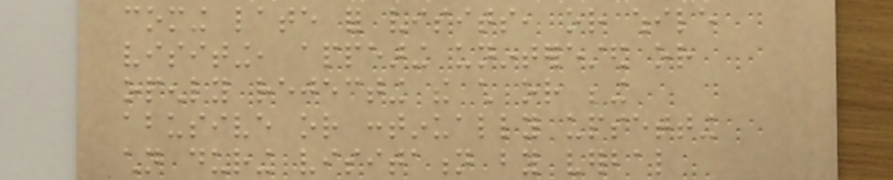coming late for visits, or while
visiting, appearing uninterested or
openly rejecting the child or being
abusive or continually upsetting
children during visitation by verbal
